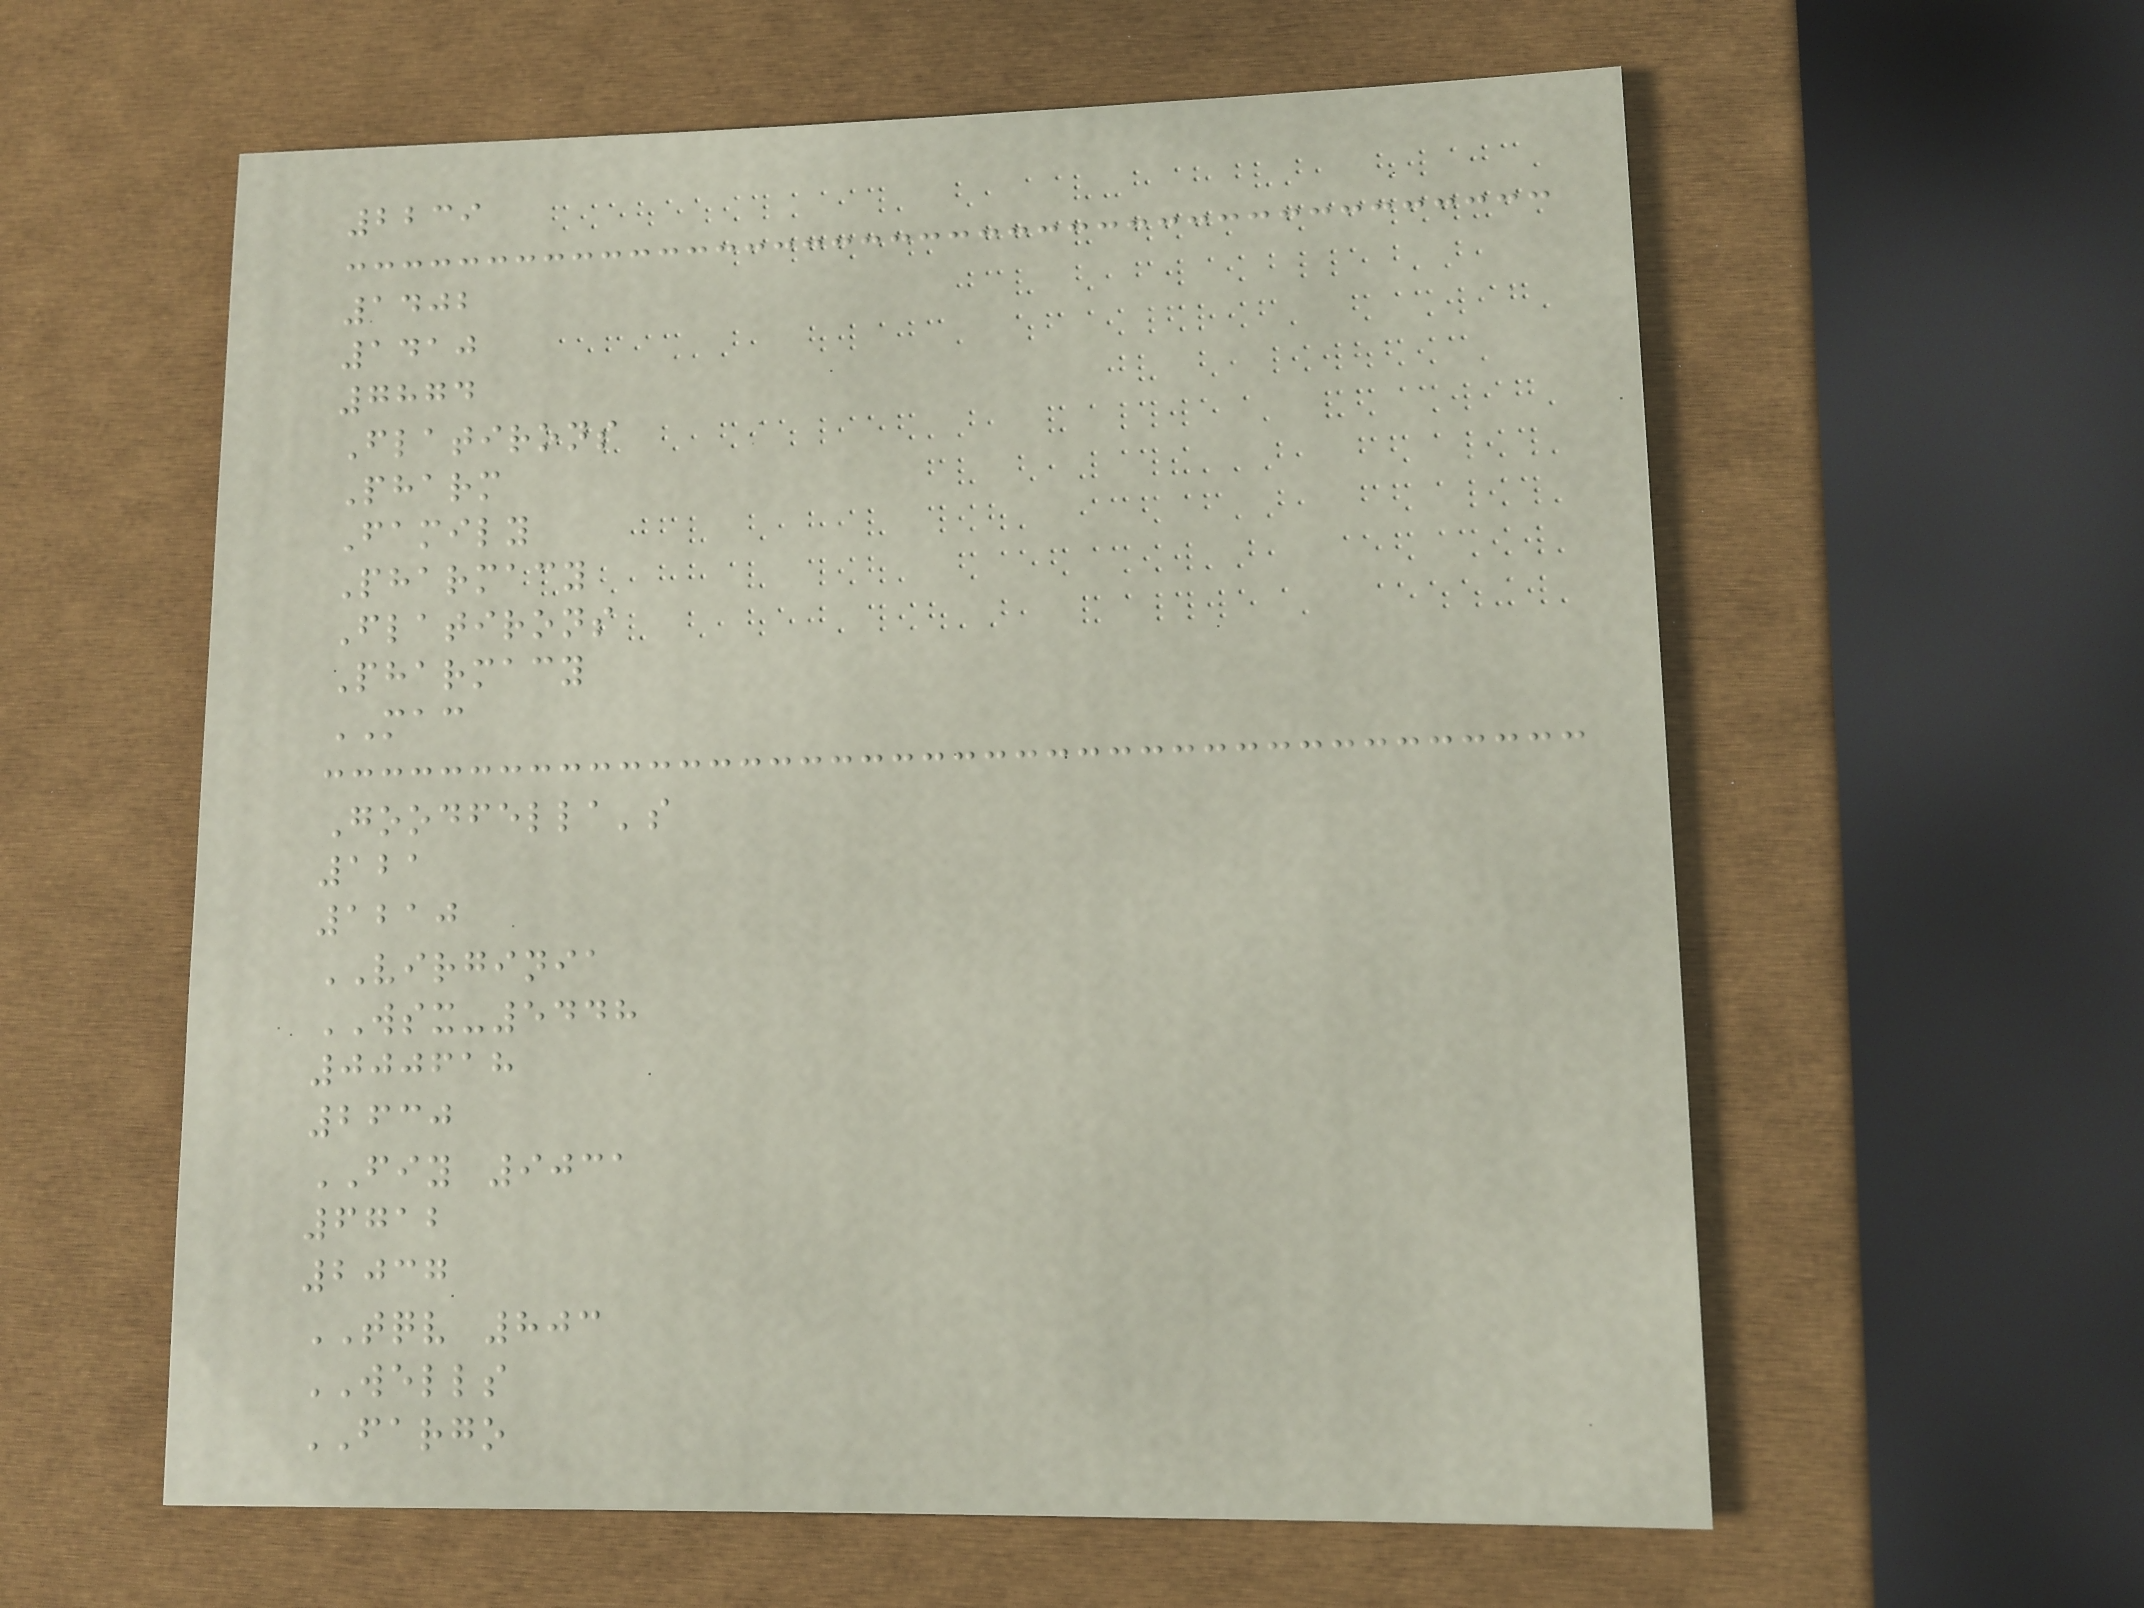2239
1402
1410
7874
Flatirons
Pharm
Family
Pharmacy
Flatirons
Pharmacy
MAC
Goodfella's
121
1210
VIRGINIA
WSX-5448
000618
2630
FIY 9031
6712
2037
TQV 803
WELLS
FARGO
